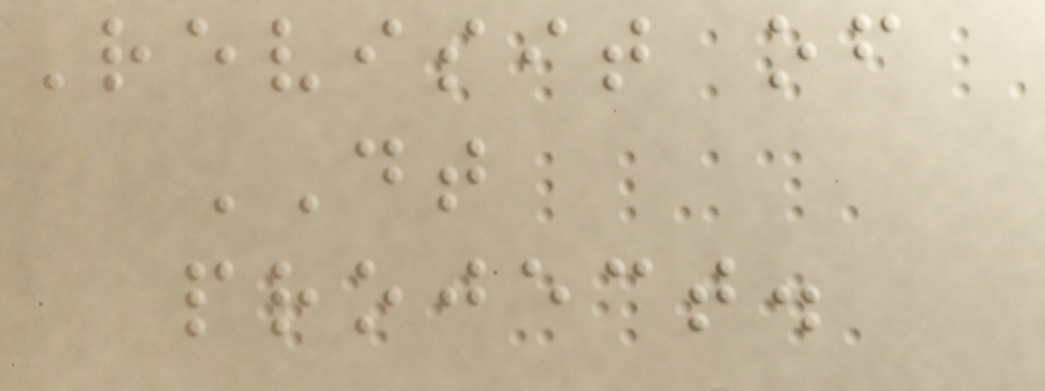Revisit of
DT
project.
